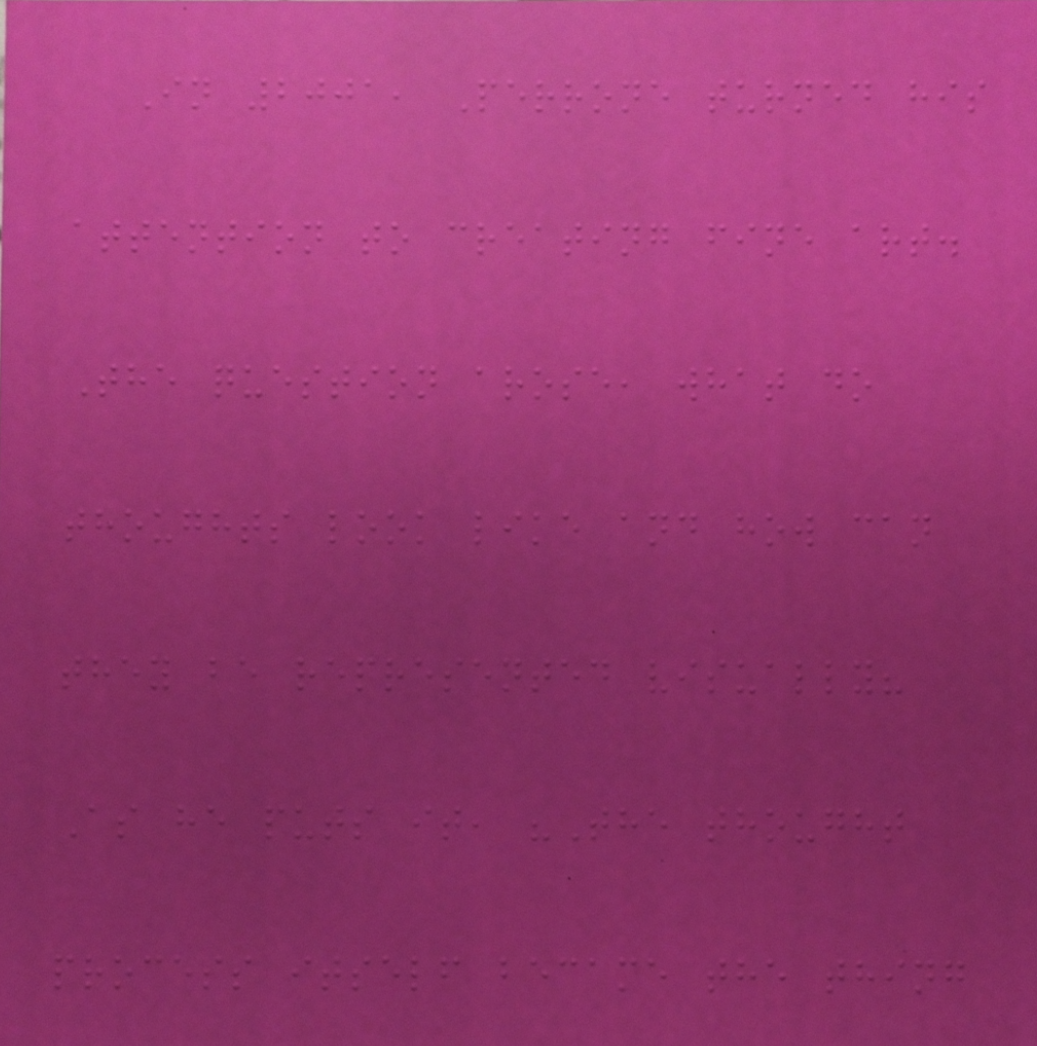In 2001, Perrone turned his
attention to creating fine art.
The question arose, what do
thoughts look like and how can
they be represented visually?
As he puts it, "The thought
process itself became the thing
